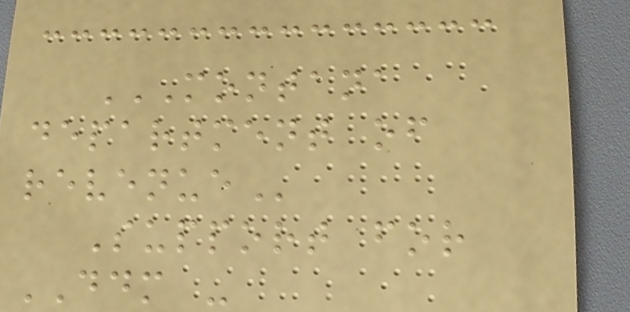MONTANA
DEPARTMENT OF
REVENUE
Support for
DDM -
